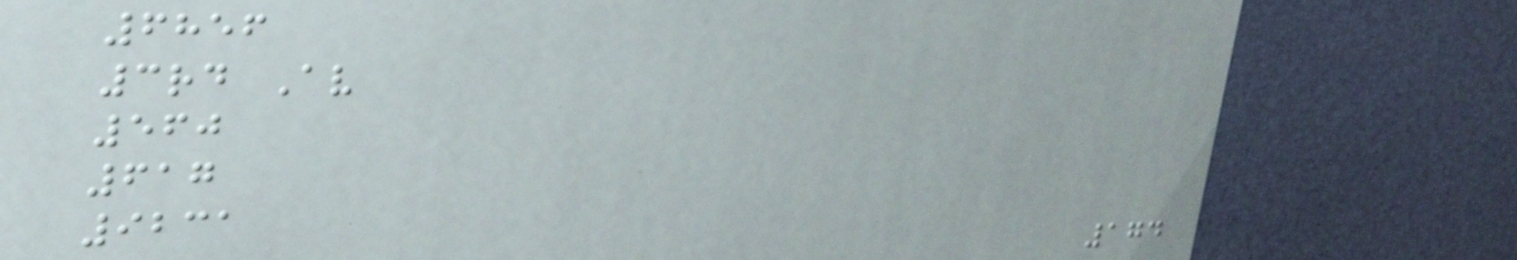6856
3rd Av
560
617
9231
174
